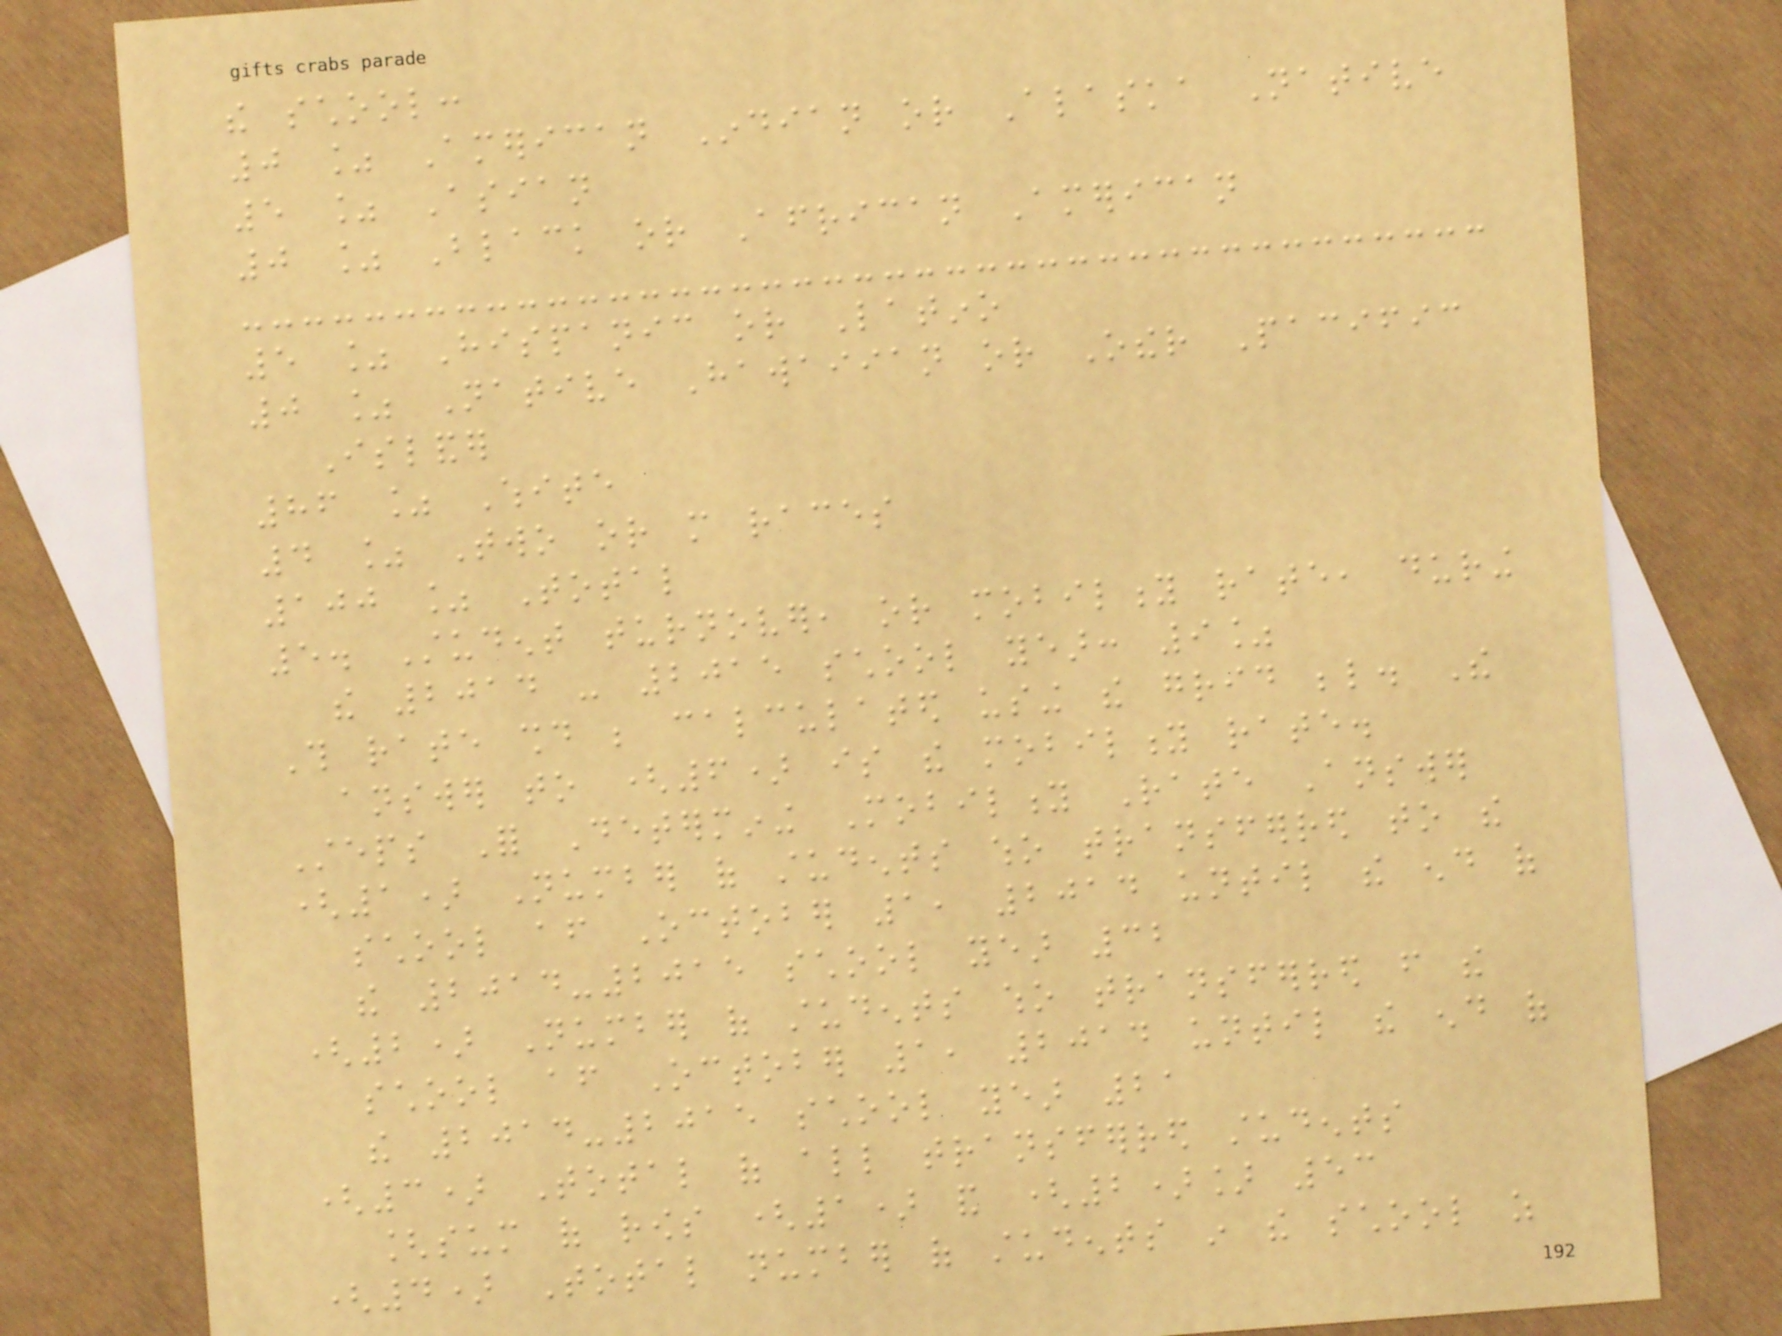the school:
0 % American Indian or Alaska Native
5 % Asian
0 % Black or African American
5 % Hispanic or Latino
0 % Native Hawaiian or Other Pacific
Islander
86 % White
4 % Two or more races
100 % Total
5. Student turnover, or mobility rate, during
the 2014 - 2015 school year: 9%
This rate should be calculated using the grid below. The
answer to (6) is the mobility rate.
Steps For Determining Mobility Rate Answer
(1) Number of students who transferred to the
school after October 1, 2014 until the end of
the 2014-2015 school year 32
(2) Number of students who transferred from the
school after October 1, 2014 until the end of
the 2014-2015 school year 21
(3) Total of all transferred students
[sum of rows (1) and (2)] 53
(4) Total number of students in the school as
